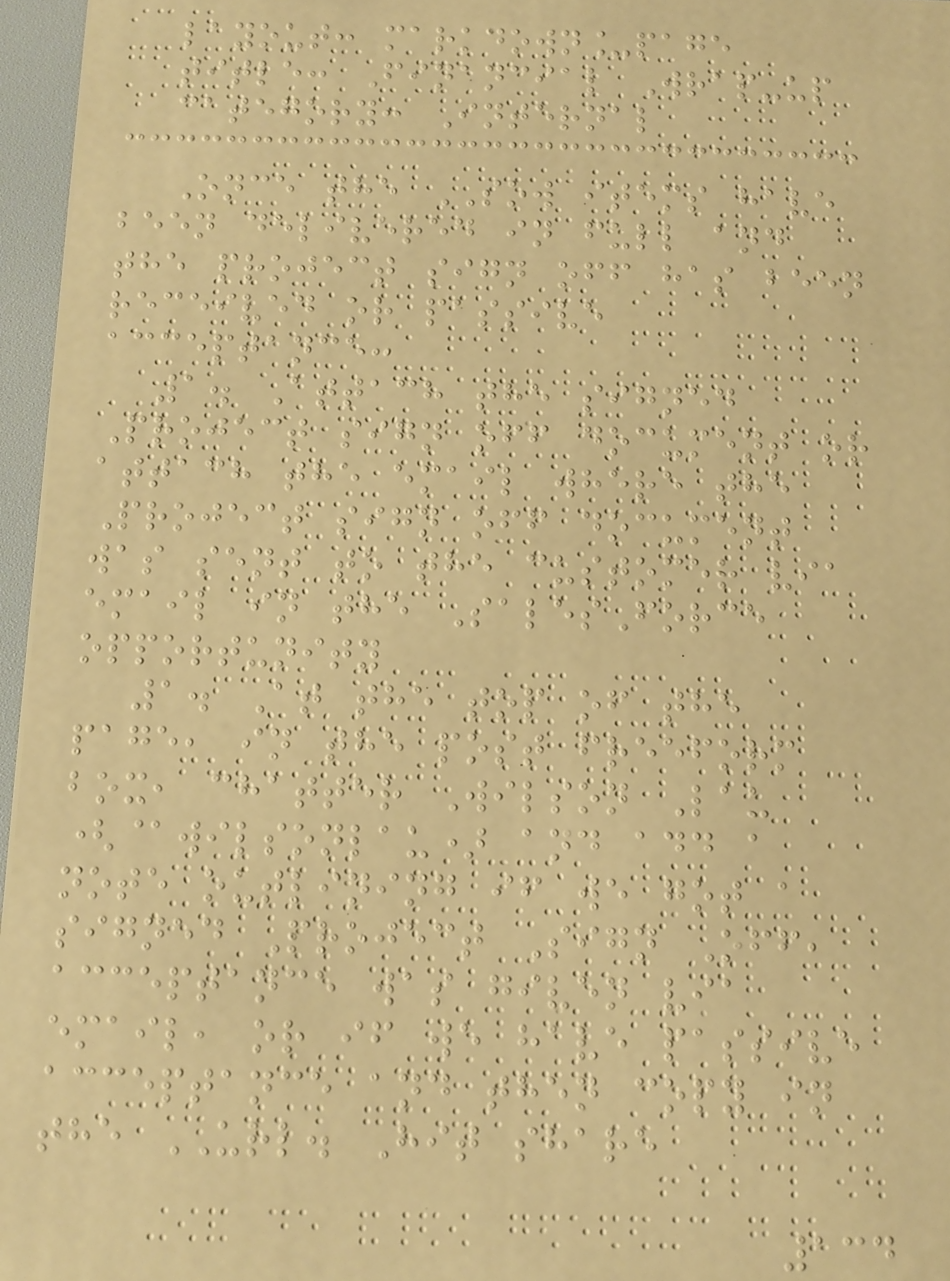layout: markdown_page
title: Financial Wrap-up
category: Internal
Once the SOW items have
been delivered in full and
the project sign off has been
received or passive
acceptance:
1. Attach the signed
Project sign off document or
attach the email where the
Project sign off document
was sent to the customer via
email in the SalesForce
opportunity
1. At the top of the
page, in the post freeform
box, chatter Wilson Lau
(@wilsonlau) and add a
note outlining if we got a
signed Project Sign Off,
acceptance was given via
email, or if we have passive
acceptance and then copy in
the URL. Hit share
134
